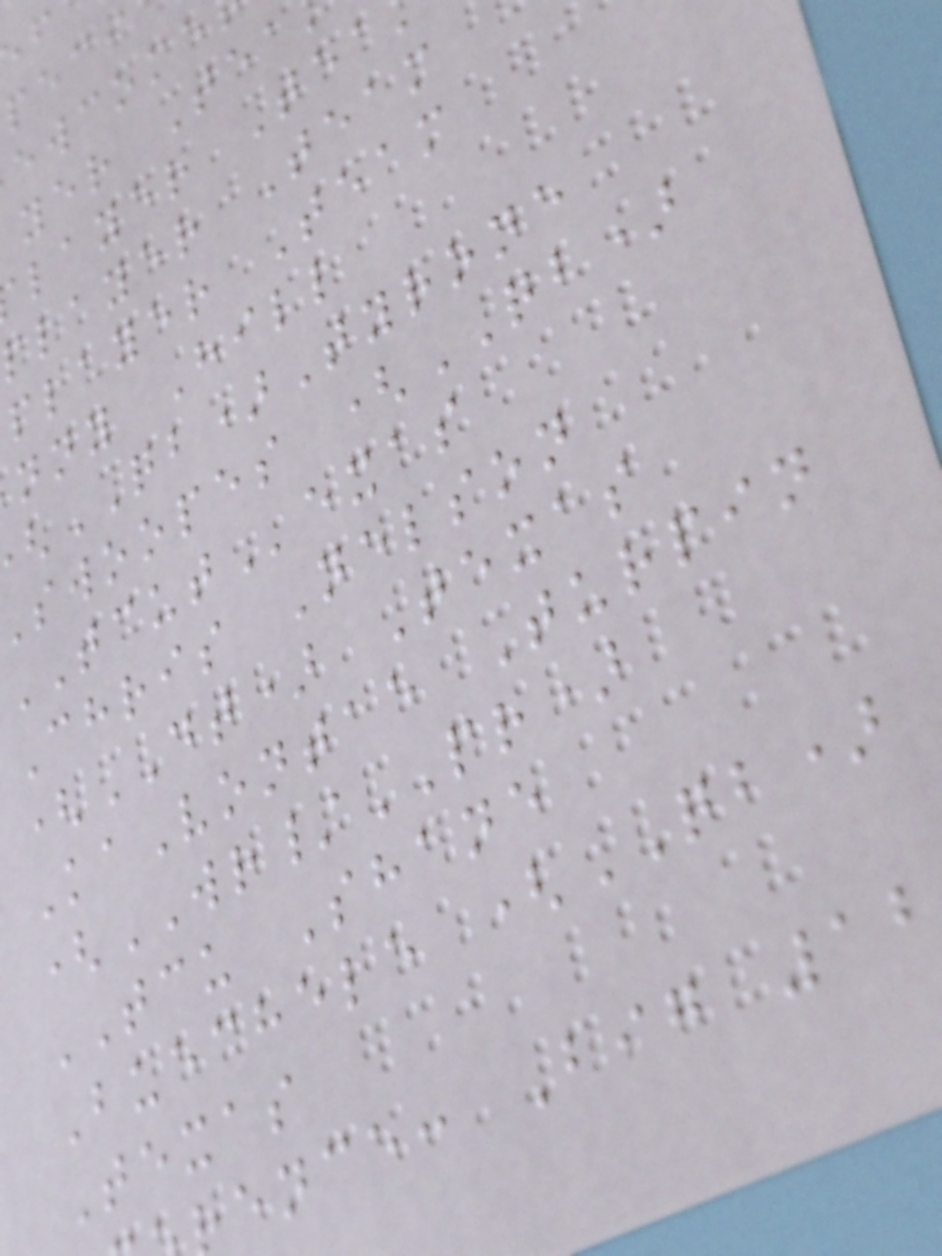yer Tea
layer Tea
player Team
player Team
nny Hill
QB)Tyrone
swoopes (QB)
TCUTexas
Chris Nelson
(DT) Texas
KaVontae Turpin
(WR/PR)
TCU Shane
Buechele (QB)
Texas
ence: Big 12
